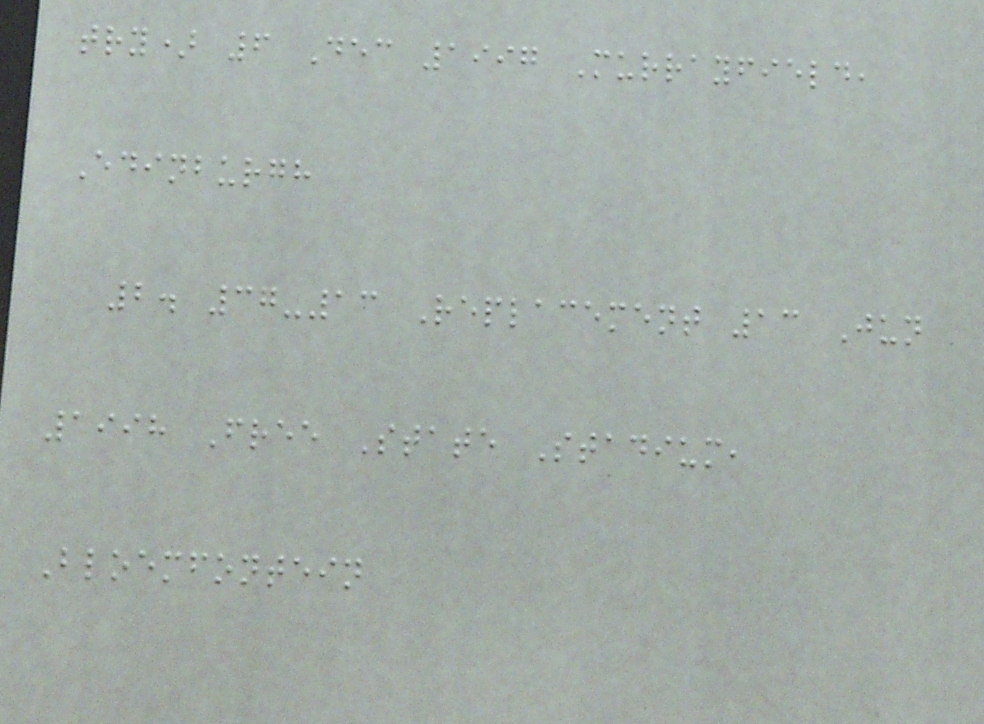try) 6 Dec 1997 Murrayfield,
Edinburgh
2. 37-13 Replacement 13 Jun
1998 Free State Stadium,
Bloemfontein
